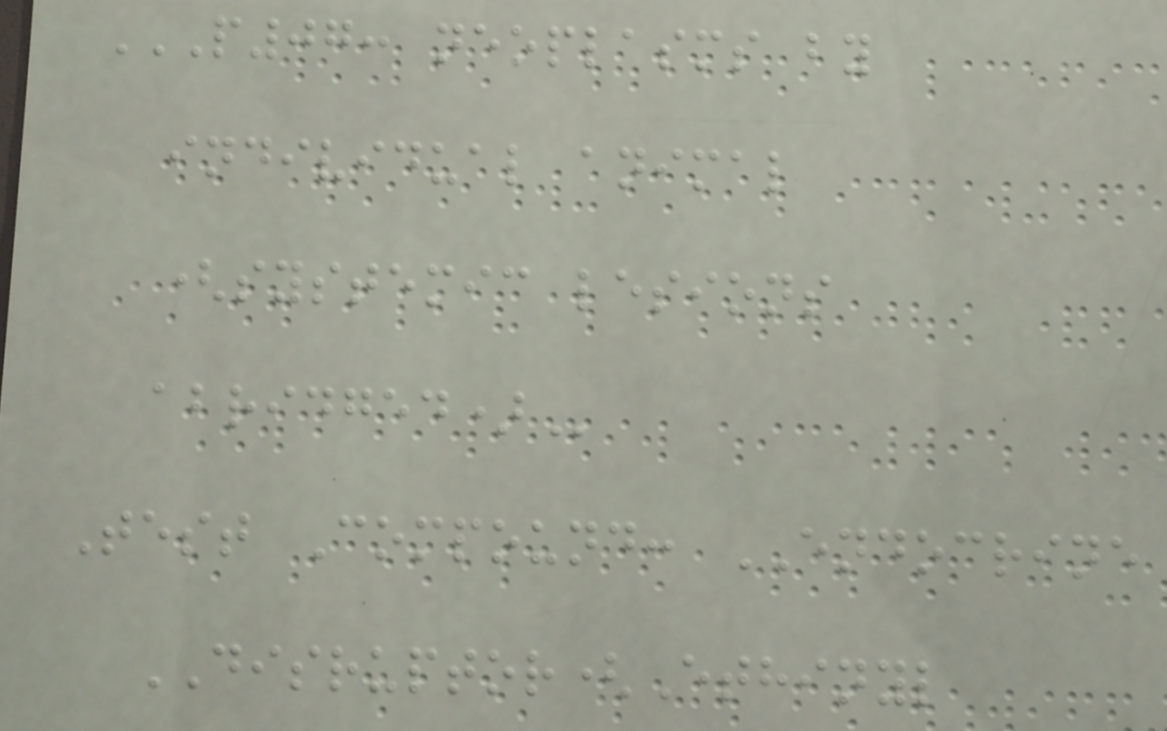P07: NEOPLASMS BY
INDIVIDUAL ANIMAL
(SYSTEMIC LESIONS
ABRIDGED)
Test Compound: ENDOCRINE
DISRUPTOR(Ethinyl
